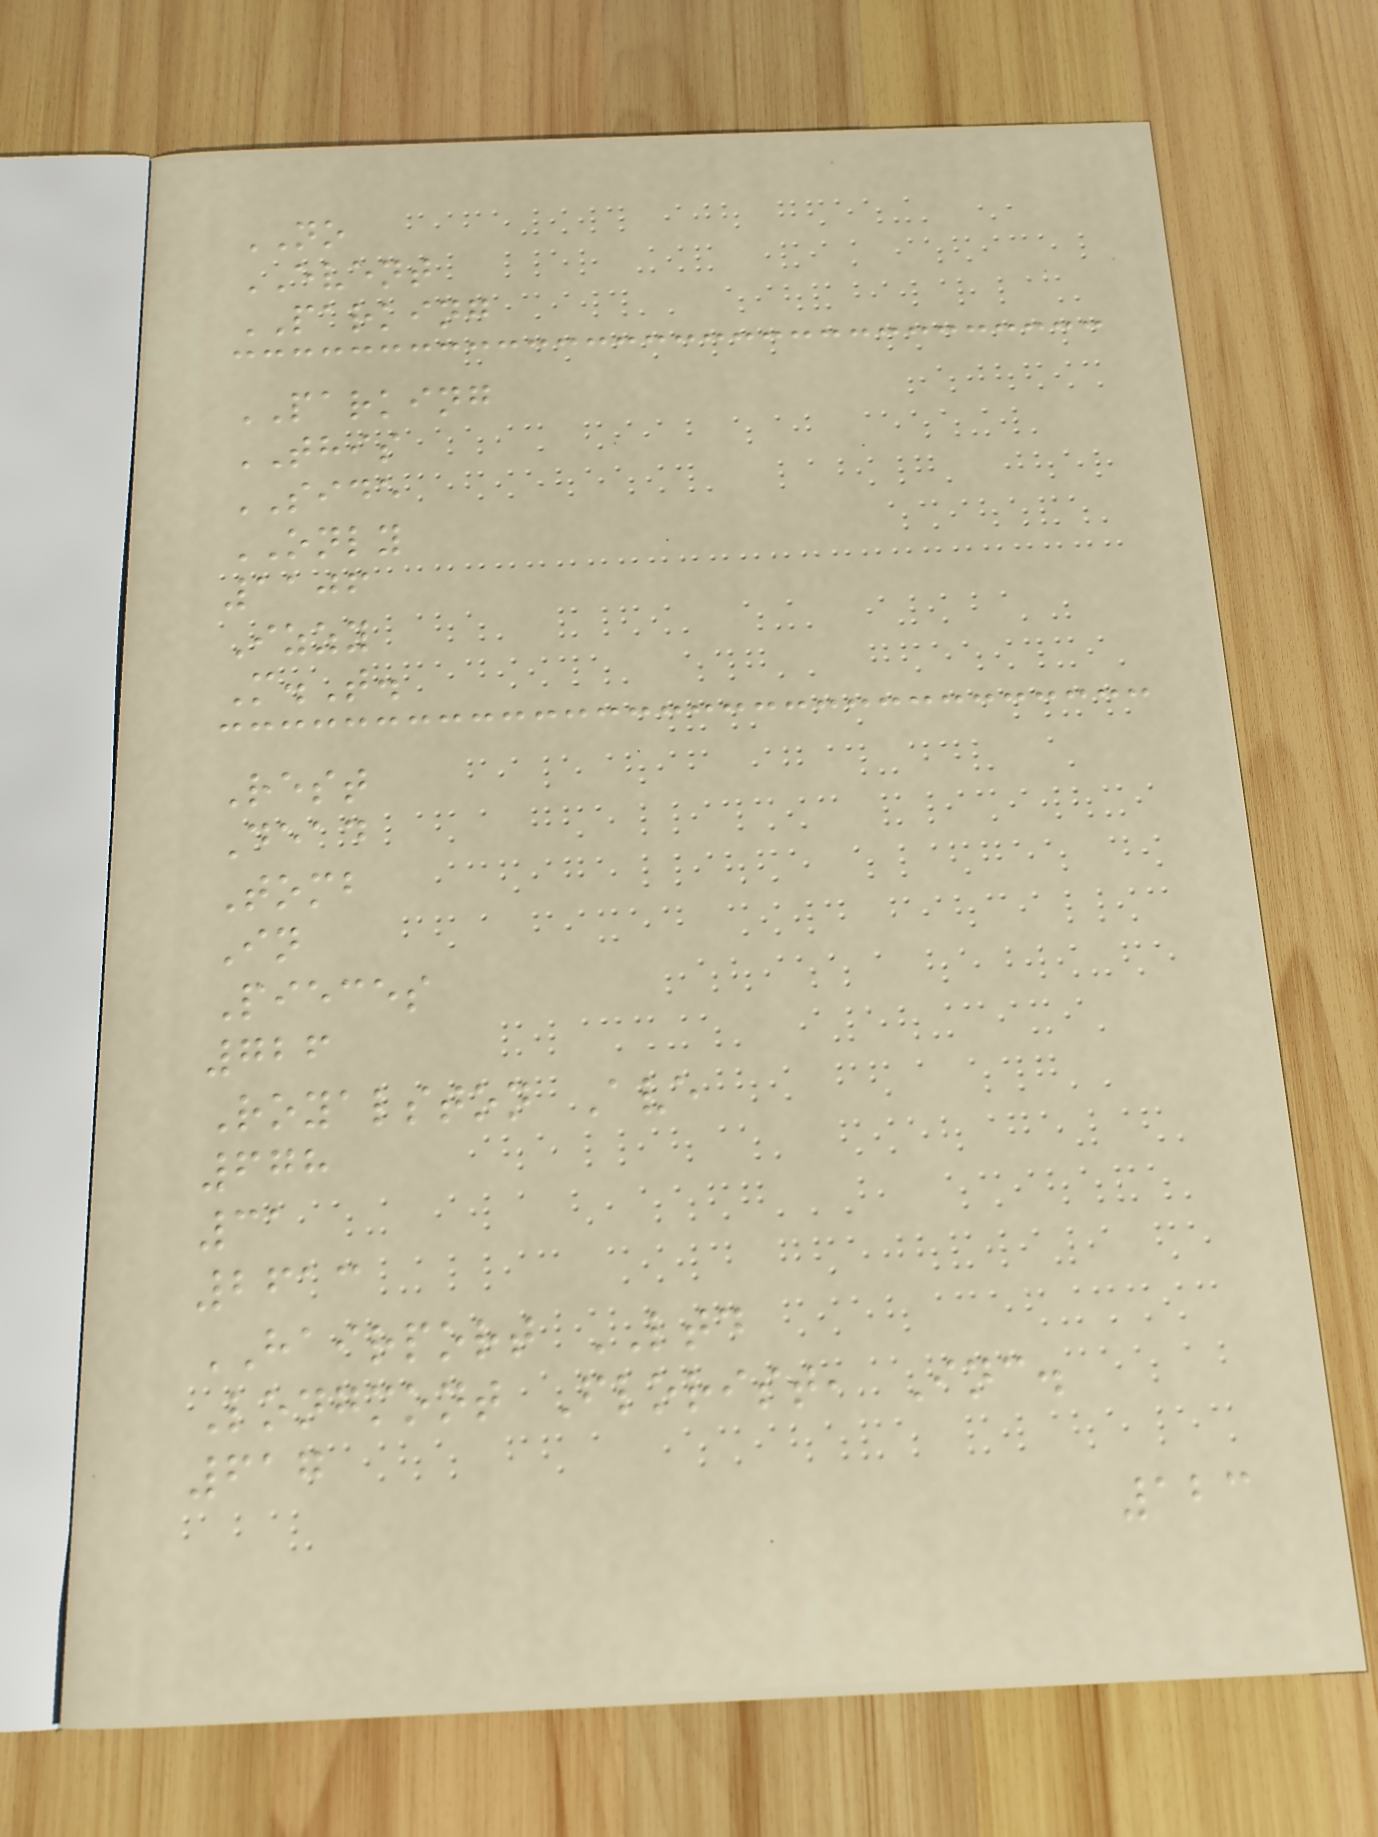NO
EVENT
PARKING
PARKING
THIS
SIDE
ONLY
1106
Izzy
M.T.
Rest
Dead
Tomb
In
Pieces
726
Royalston Ave
678
31
2613
HAIRPORT LTD
Longmont Florist, Inc.
617
123
